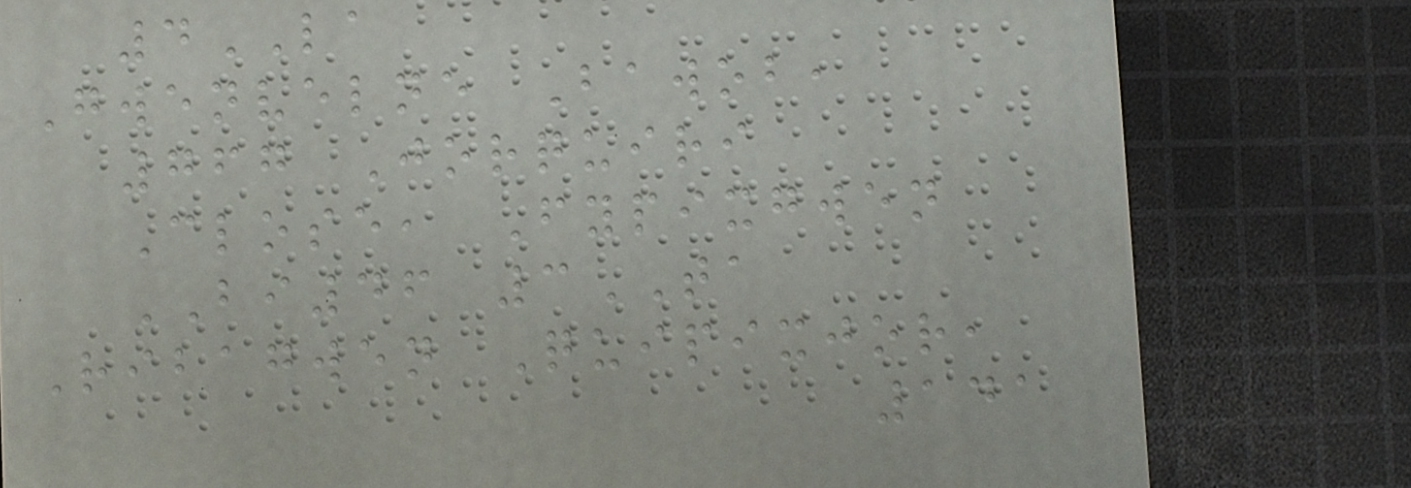4LA
Gwenvelne Bawob,
767 Jorquiri
Close, Fypixgwen
BI46 3TA
Ribagwen Quipixjor,
141
